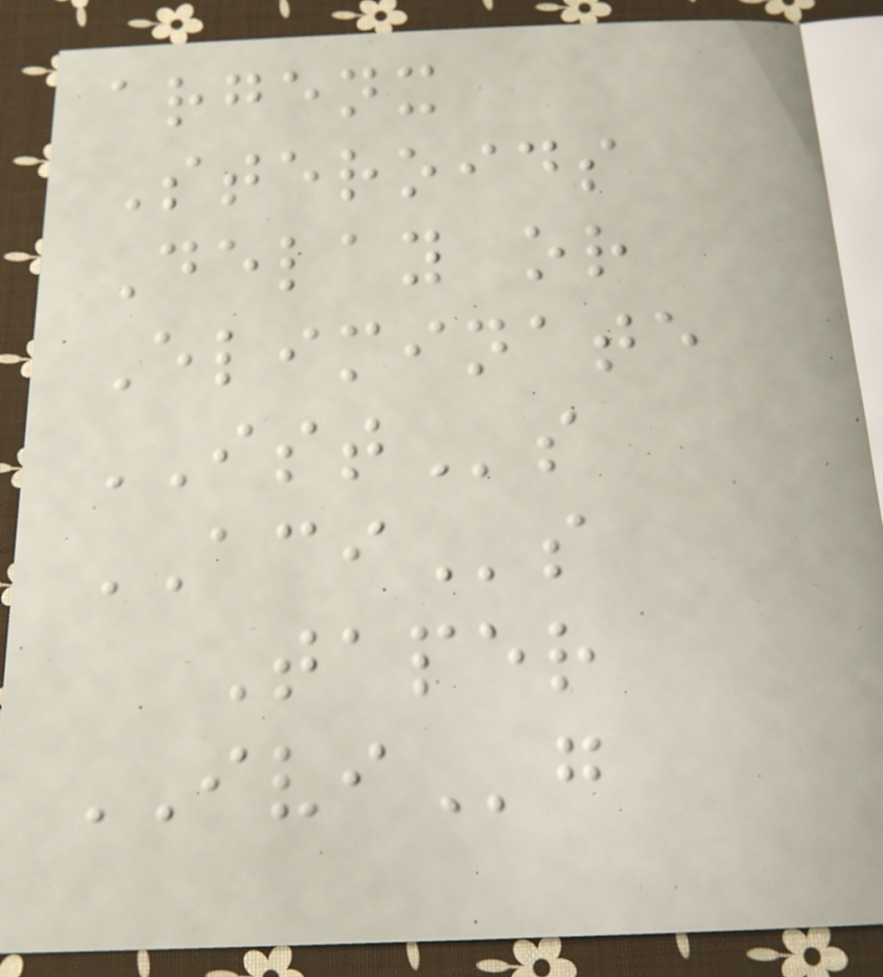argenx
Steroids
Delay or
Eliminate
ISTs
ACIs
Taper
IVIg
